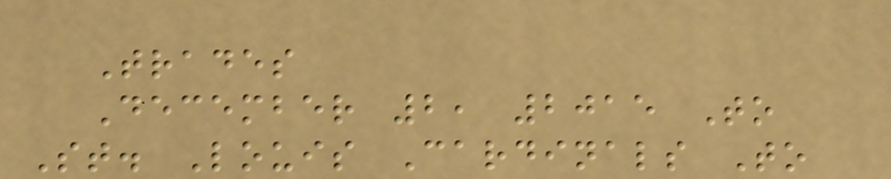Trades
December 2, 2015 To
St. Louis Cardinals To
